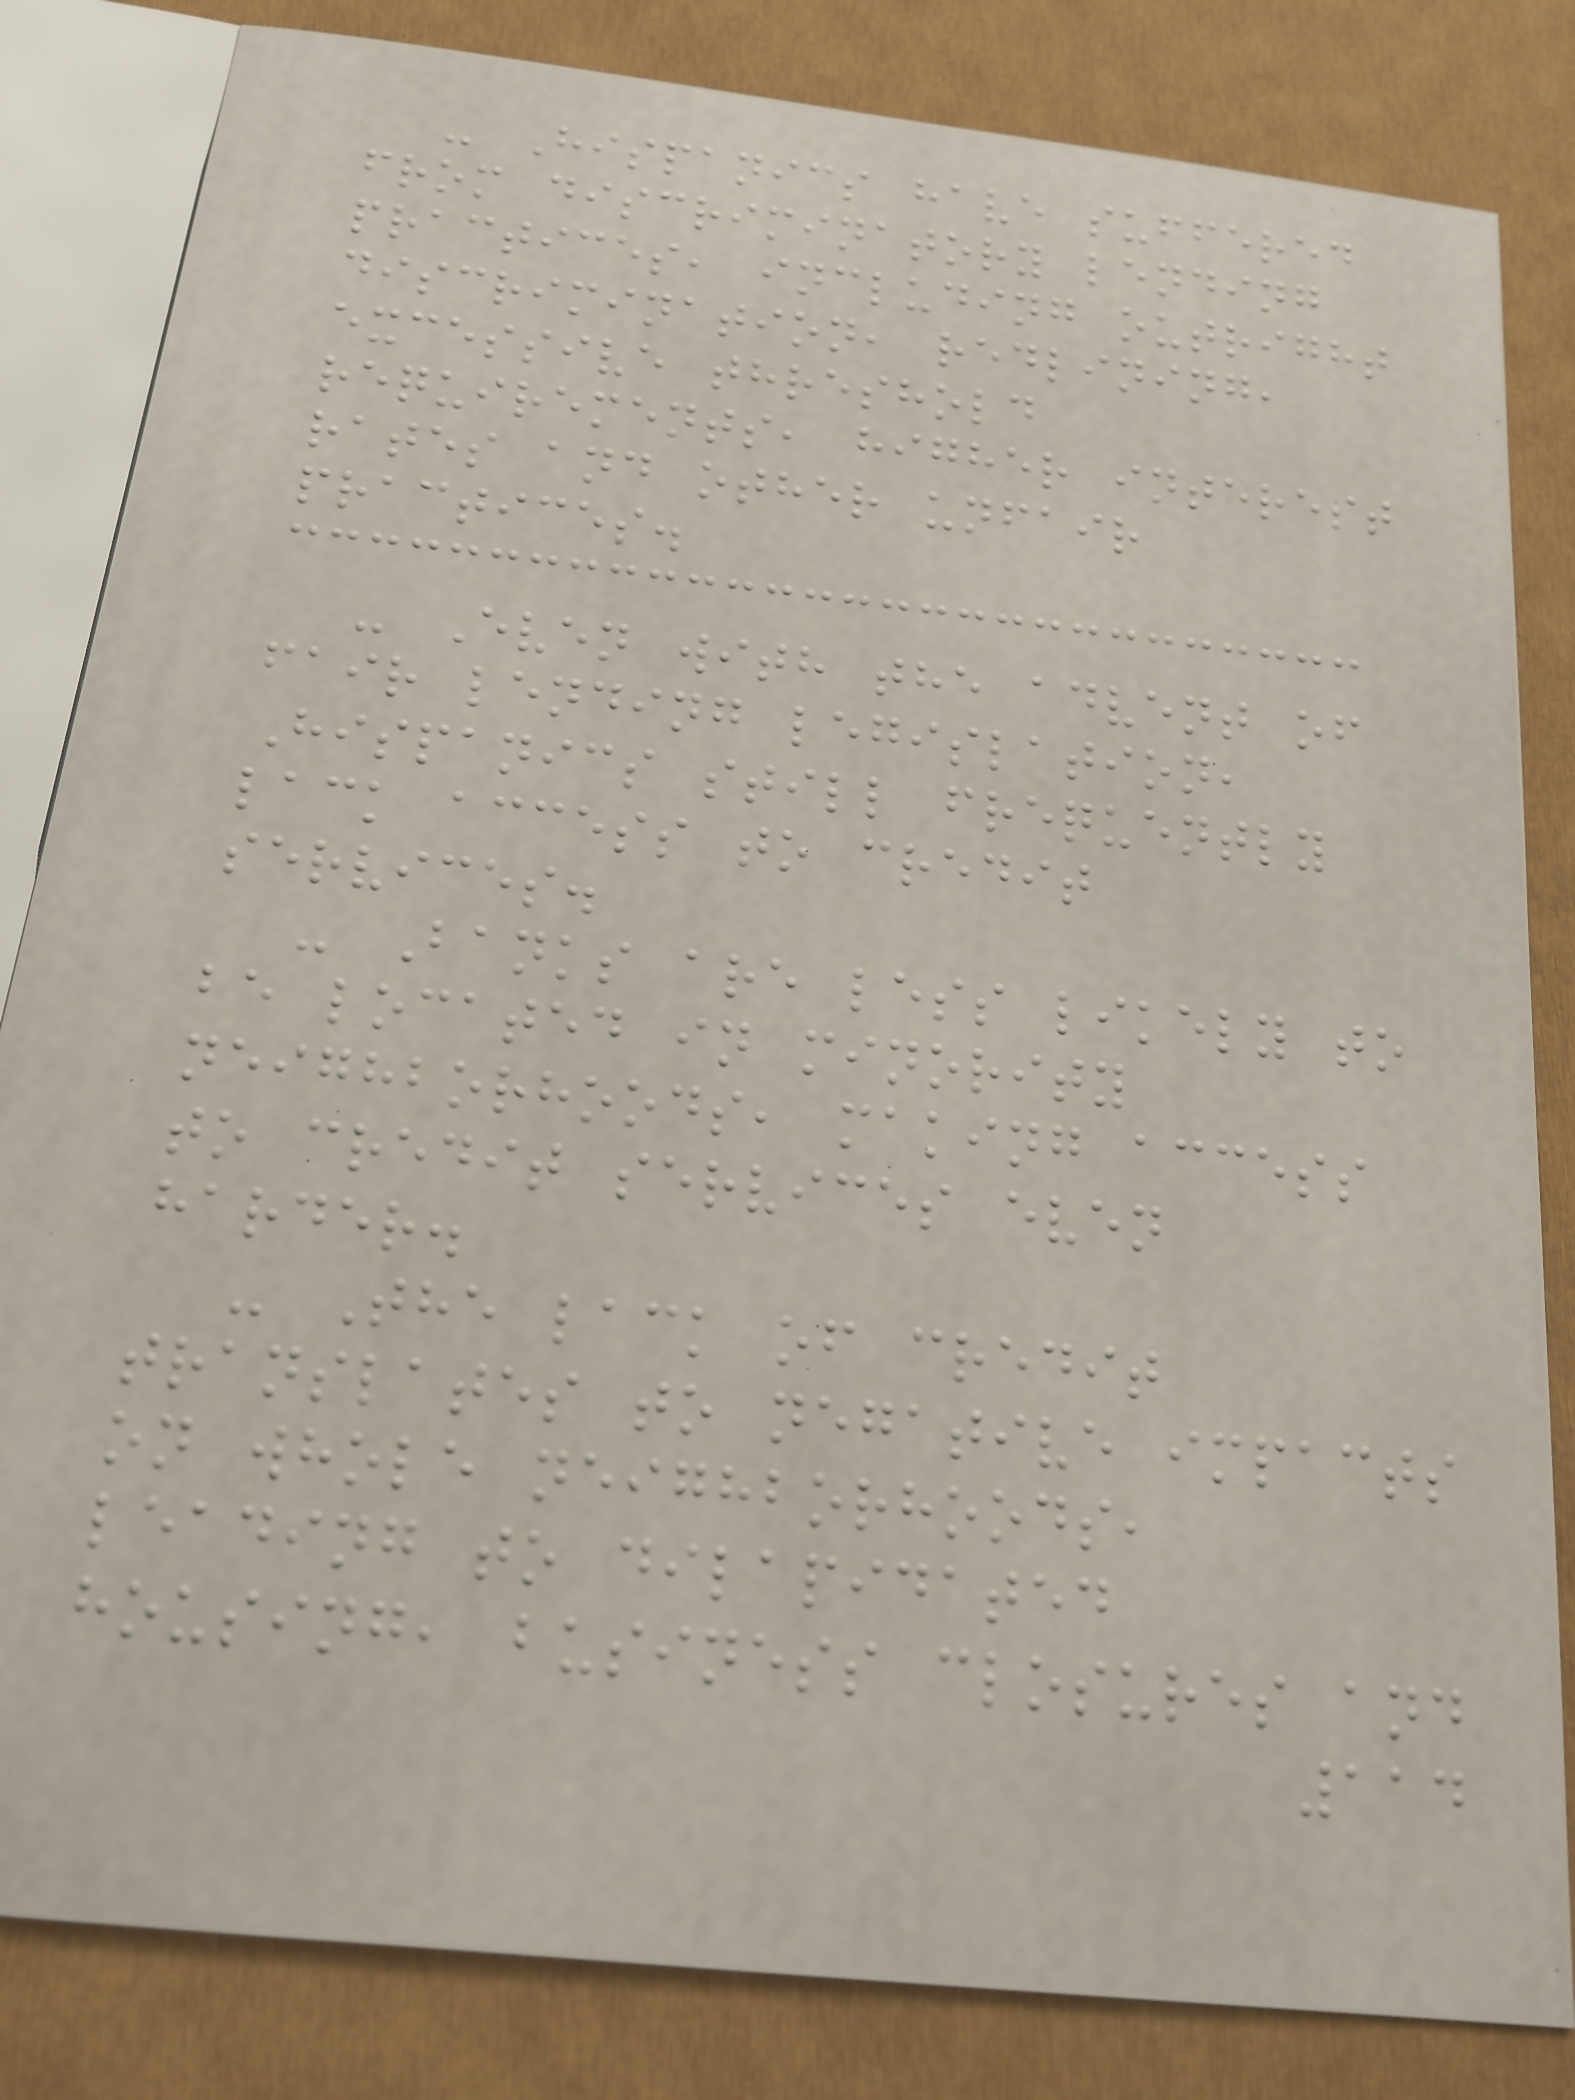- Hispanics have suffered
from discriminatory lending
practices, including outright
discrimination, redlining,
excessive threshold
requirements, higher interest
rates and other unfair
practices.
- Even with the advent of
fair lending legislation,
Hispanics still frequently
lack access to credit
services.
- Banks are less likely to
be located in minority
neighborhoods, making access
to credit services even
harder.
- The lack of credit
translates to negative impacts
on whole neighborhoods,
leading to dilapidated
housing, business closures and
114
